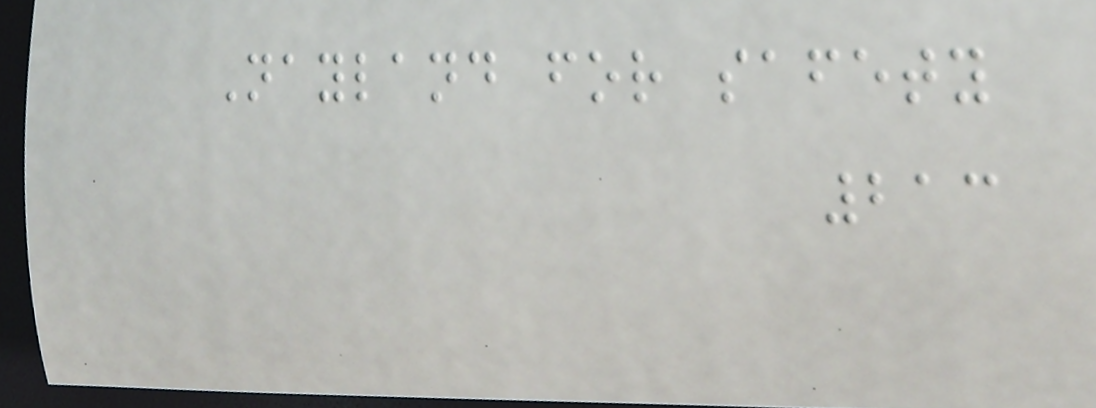Nayland for safety
213
